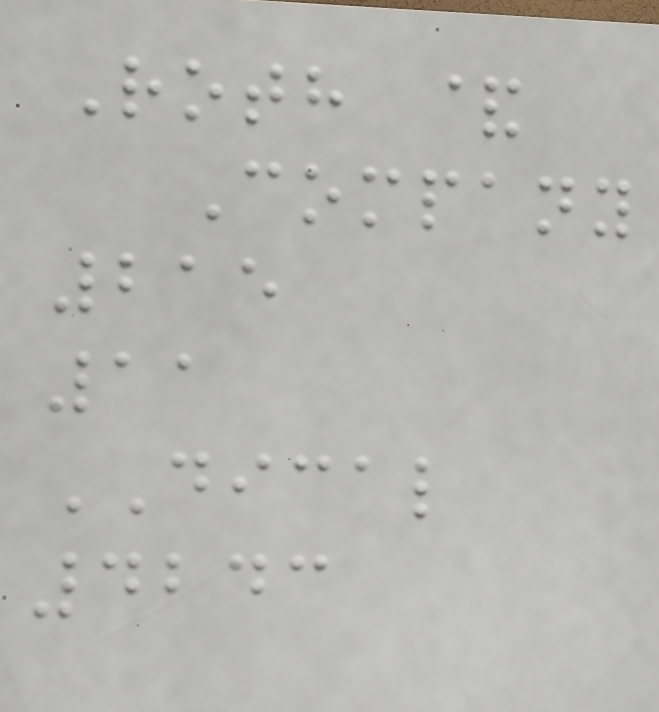Roth &
Company
215
11
DICAL
4243
